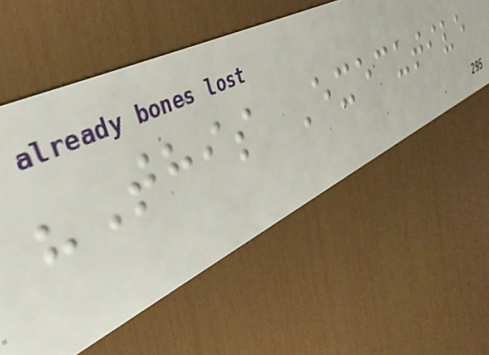"This Executive
